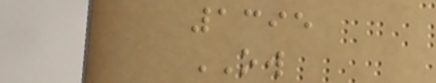1395
OW
